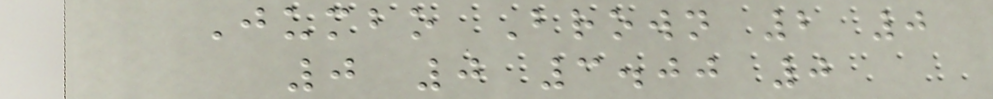Jumbo Brown 2 0
0 0 3.00 0
